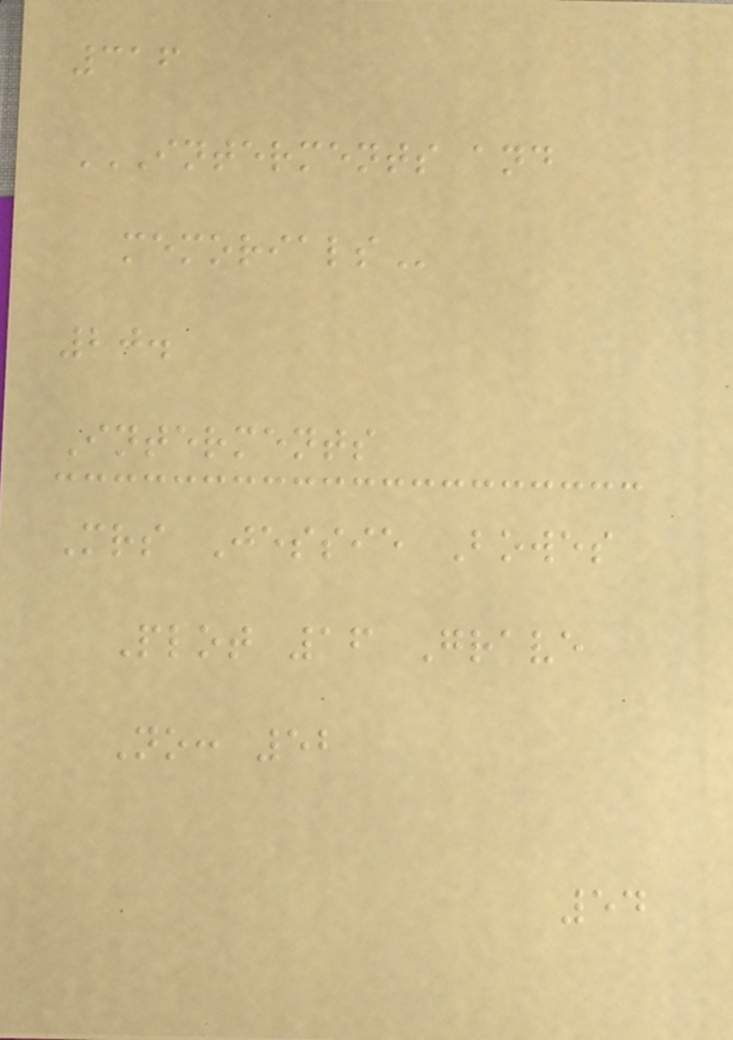316
INTERMENTS AND
MEMORIALS
20.
Interments
Mrs Jessie Bowes
Plot 16 Grave
No: 52
54
